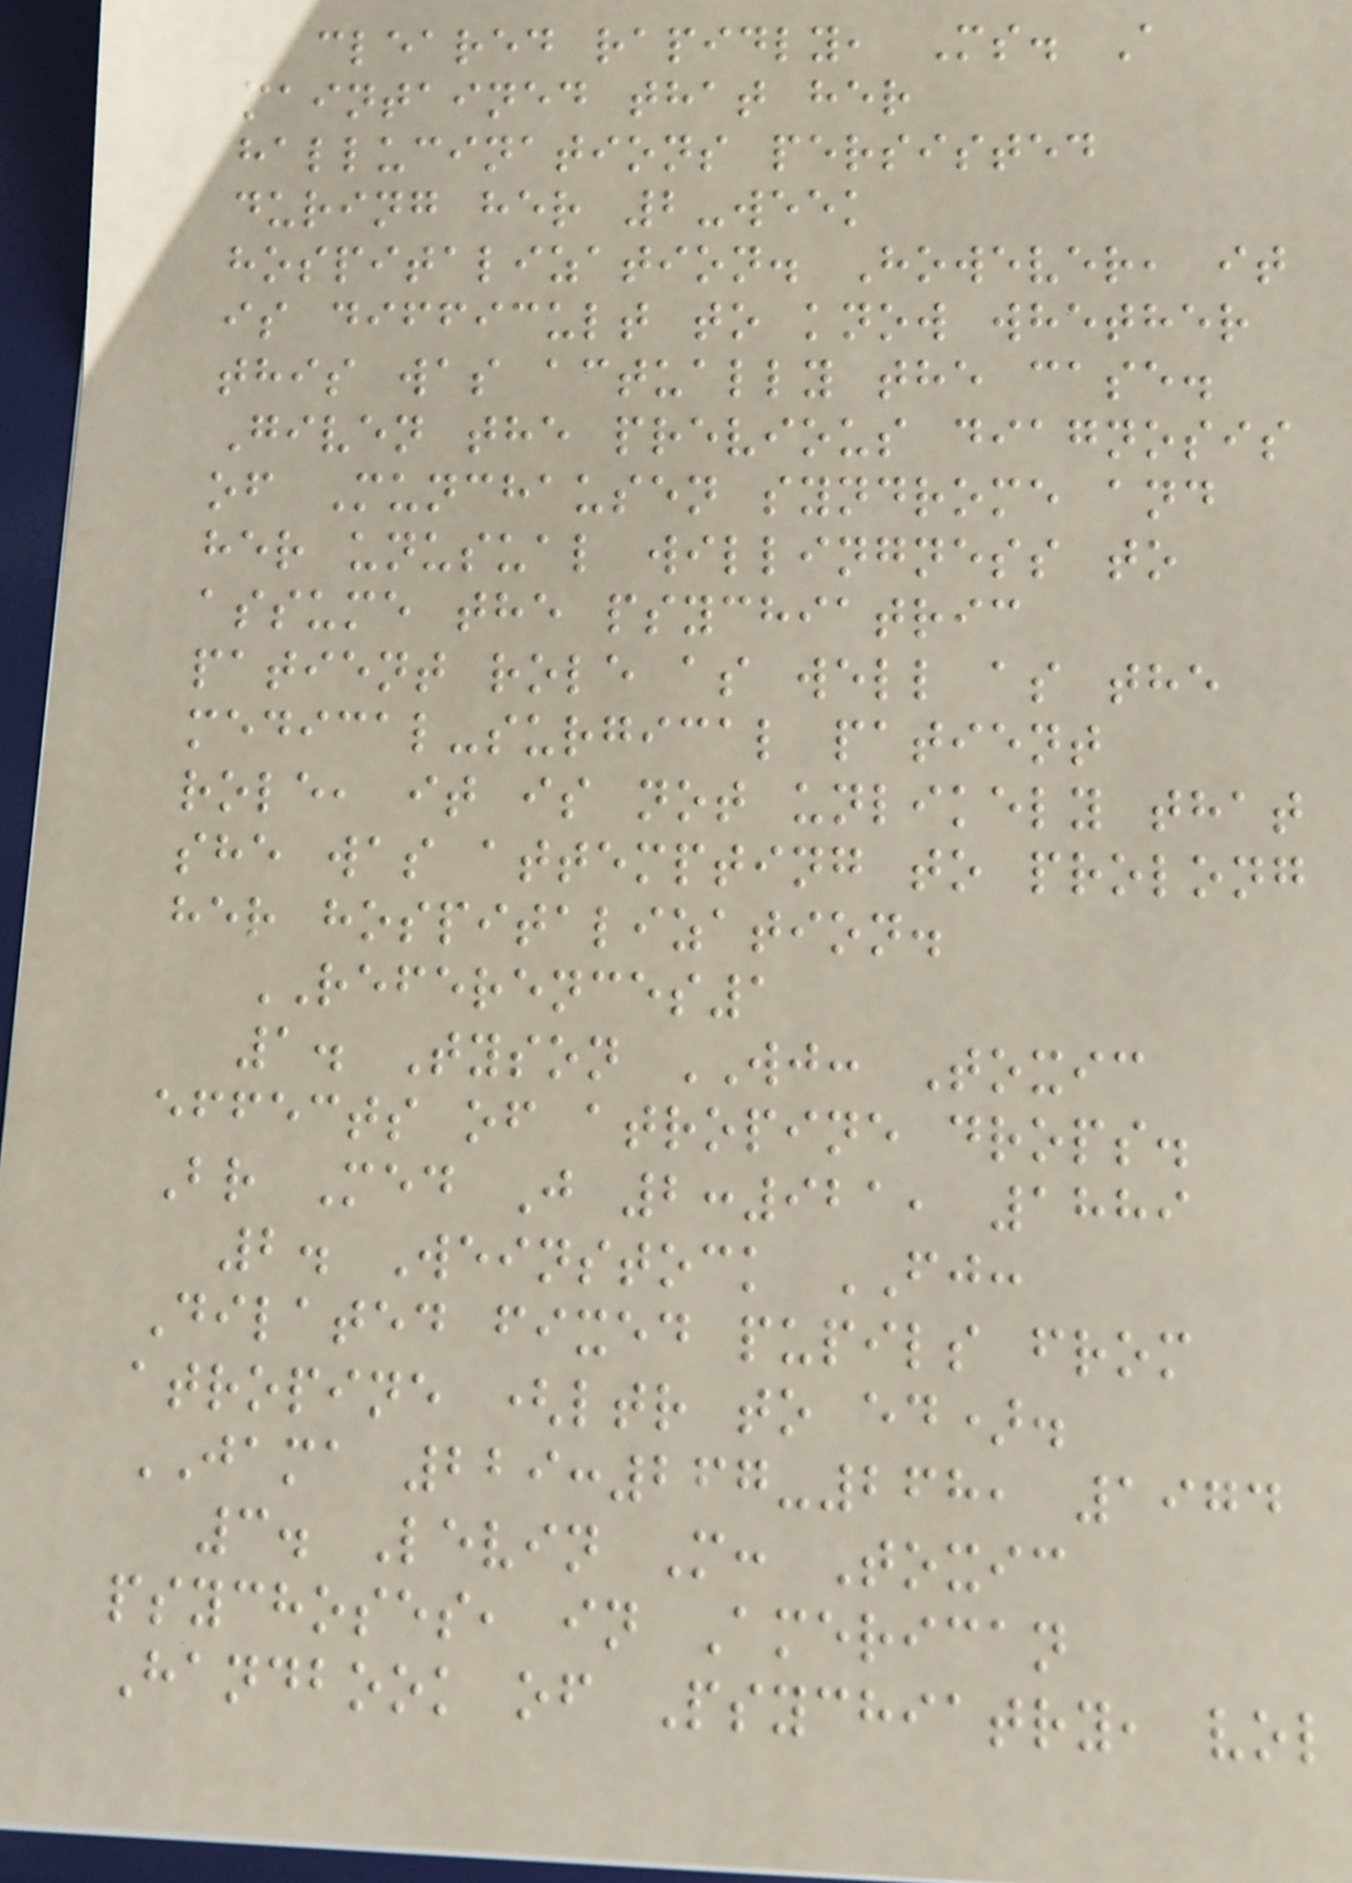cleared rapidly, Ms. A
maintained that her
hallucinations persisted
during her 2-week
hospitalization. However, it
is difficult to know whether
this was actually the case.
Given the previous diagnosis
of Munchausen syndrome and
her unusual willingness to
assume the psychiatric
patient role as well as the
medical-surgical patient
role, it is not unlikely that
she was attempting to prolong
her hospitalization.
REFERENCES1
1. Tyson WJ: Toxic
effects of atropine drops.
Br Med J 2:921, 1889
2. Weinstock FJ:
Dilated fixed pupils from
atropine (ltr to ed).
JAMA 229:267-268, 1974
3. Levin M: Toxic
psychoses, in American
Handbook of Psychiatry, vol
